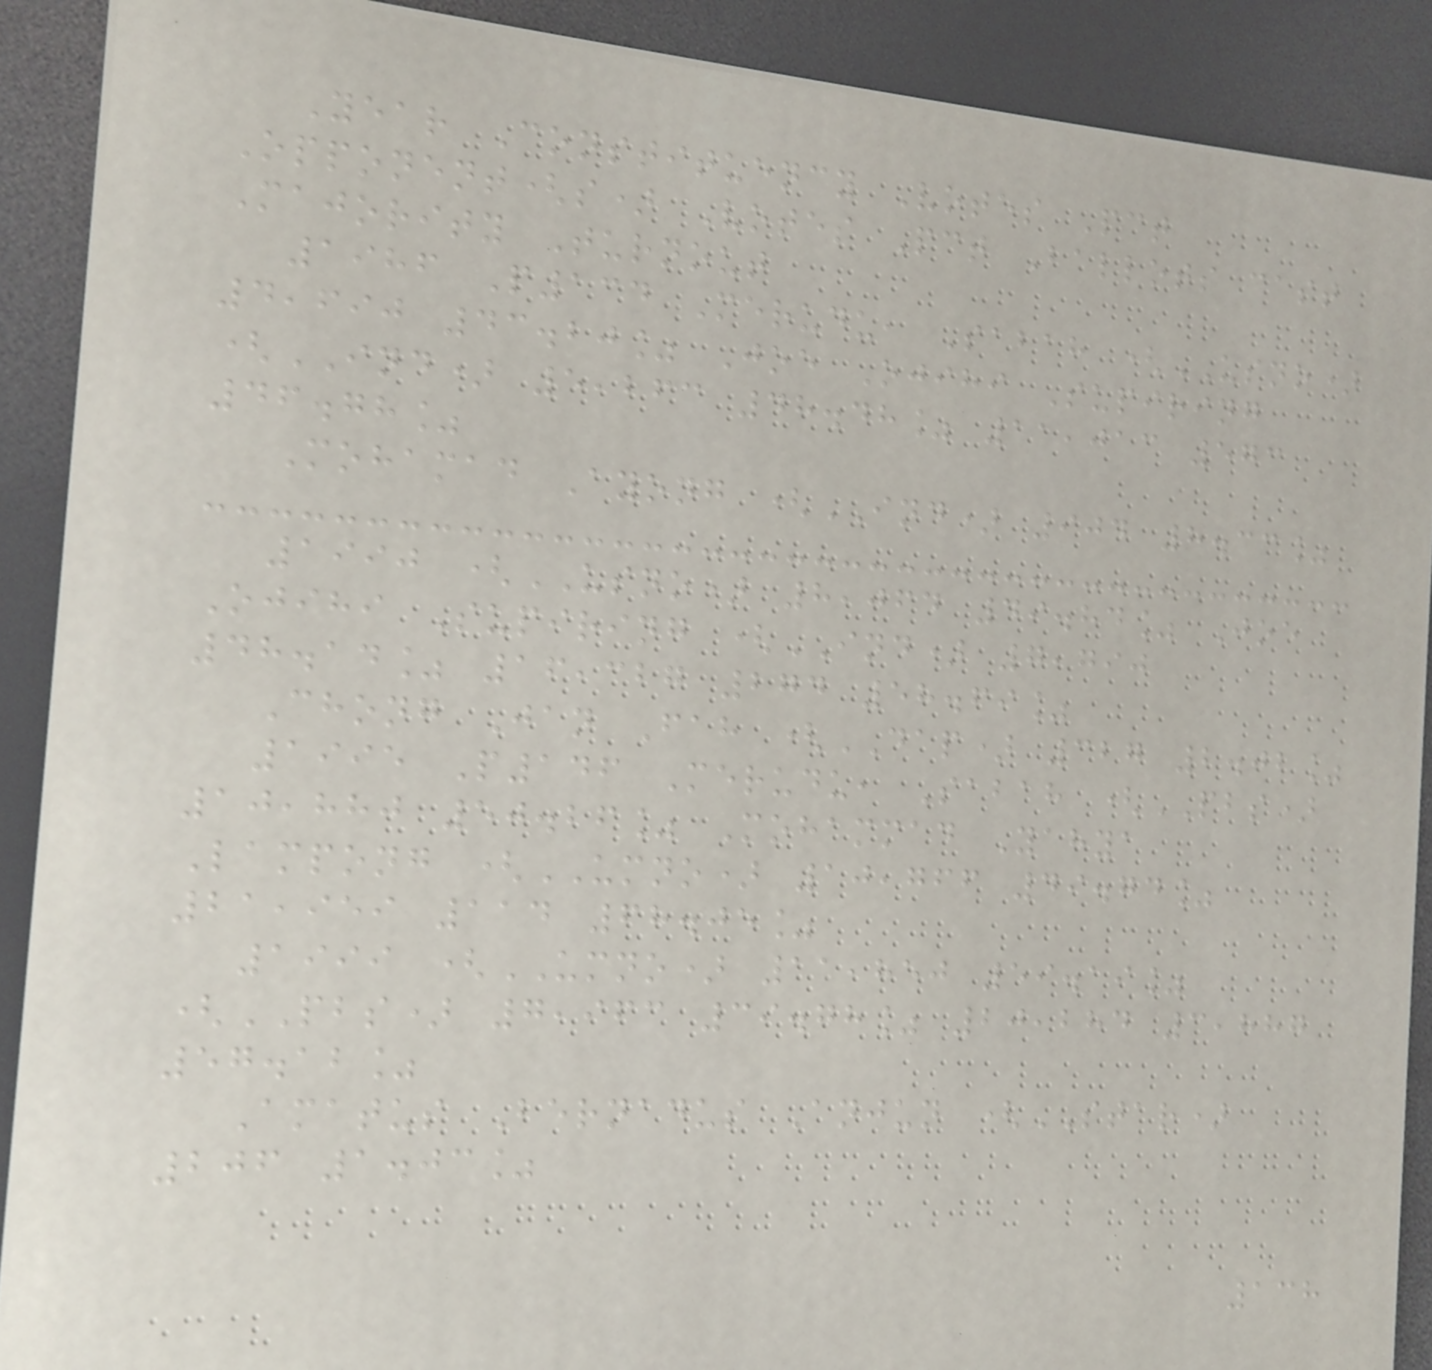Year Constituency Votes Pct
Opponent(s) Votes Pct Ballots cast
Majority Turnout
1986 P134 Merudu, Sabah (USNO)
4,690 43.20% Joe Ojihi Supiring
(IND) 5,263 48.48% 11,013 573
46.78%
Mohamad Ayong (IND) 904 8.33%
1990 (USNO) 8,064 49.84% Joe
Ojihi Supiring (IND) 7,790
48.14% 16,327 274 58.69%
Chong Jan Fah (DAP) 327 2.02%
1995 P146 Merudu, Sabah (PBS)
10,880 50.26% Mohammad Yahya
Lampong (UMNO) 10,766 49.74%
21,959 114 68.05%
1999 (UMNO) 11,850 59.19%
(PBS) 7,963 39.78% 20,284 3,887
57.12%
Amatus Bernadus Anjun (STAR)
206 1.03%
138
